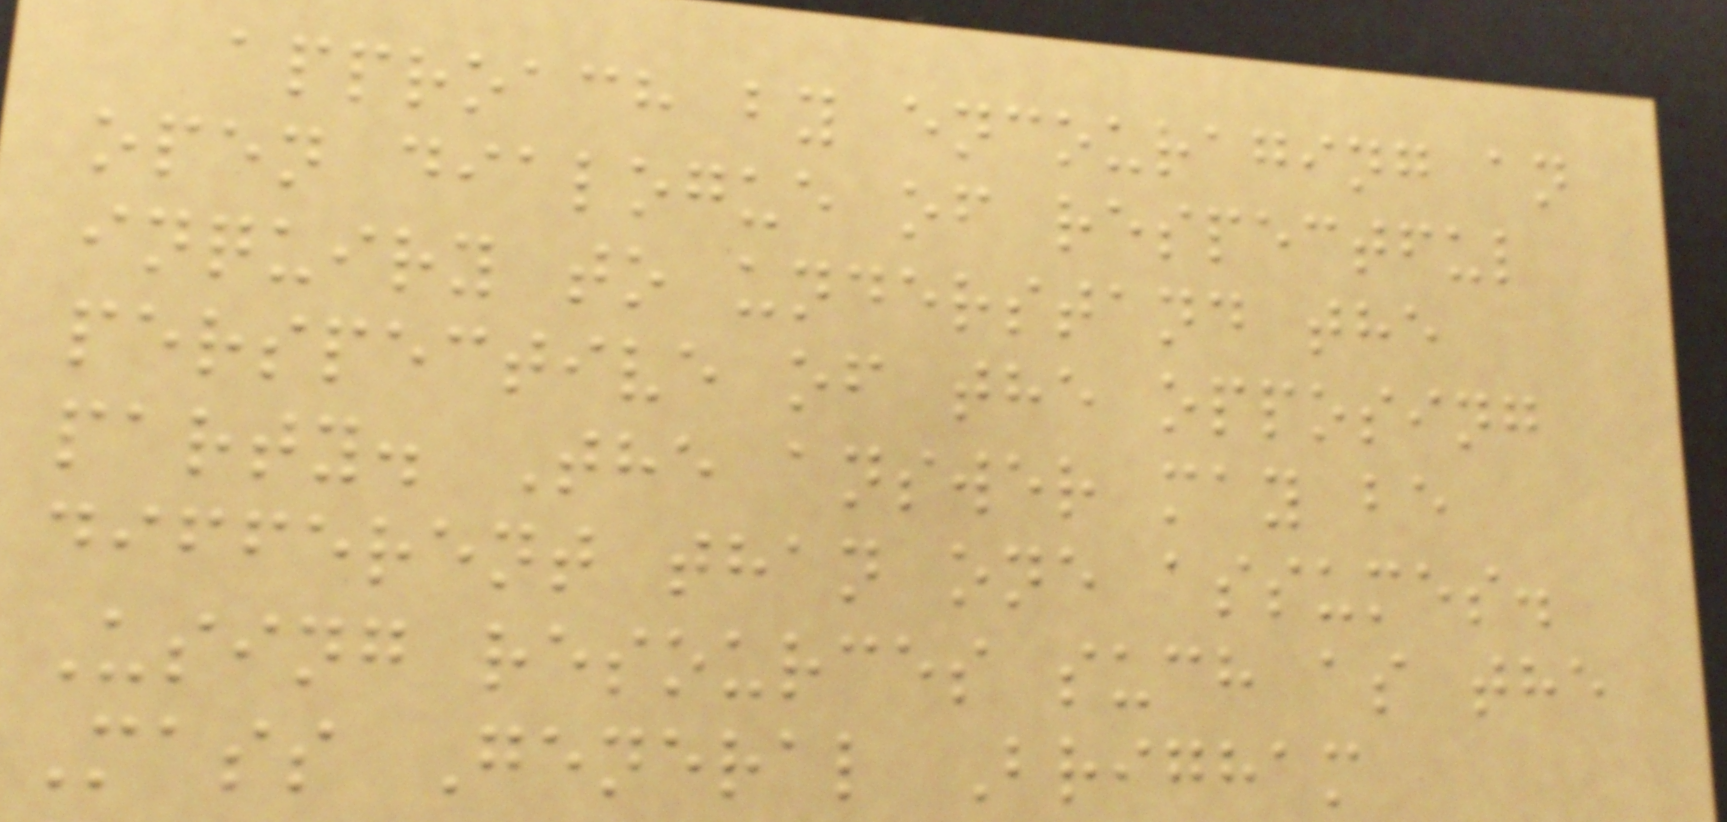approach by encouraging an
open dialogue of respectful
inquiry to understand the
perspective of the opposing
party. The answer may be
different than one assumes.
Using resources such as the
Mass General Brigham
